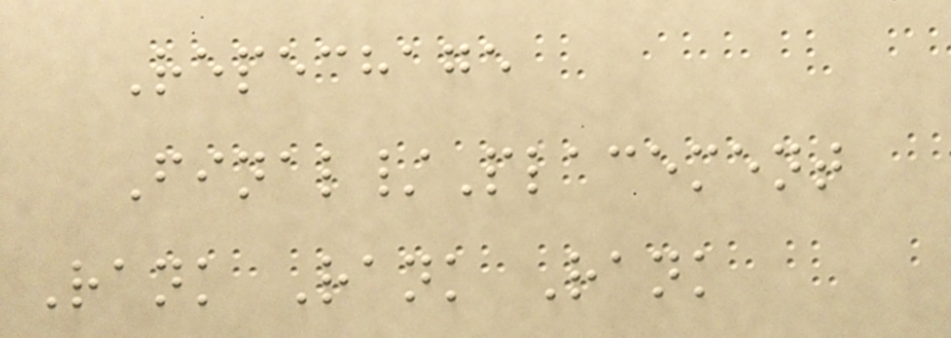Repechage
Final/Placement
Rank Rank Rank
